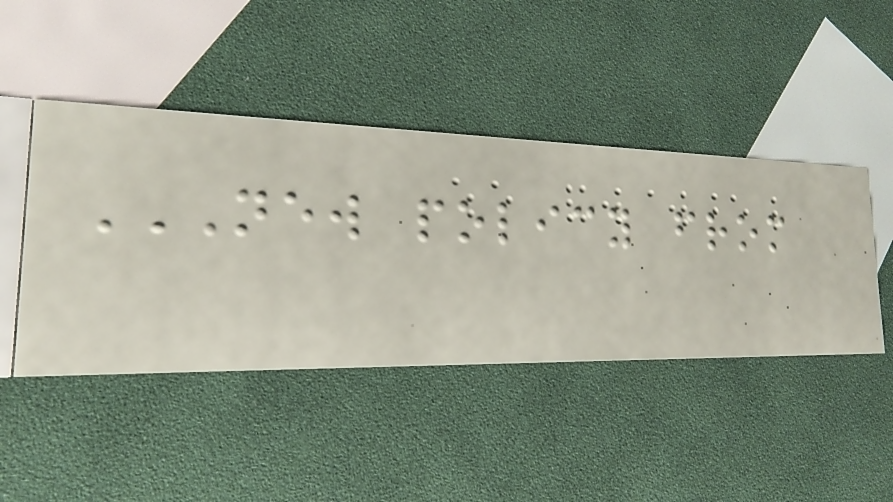NEW POLICY FROM
